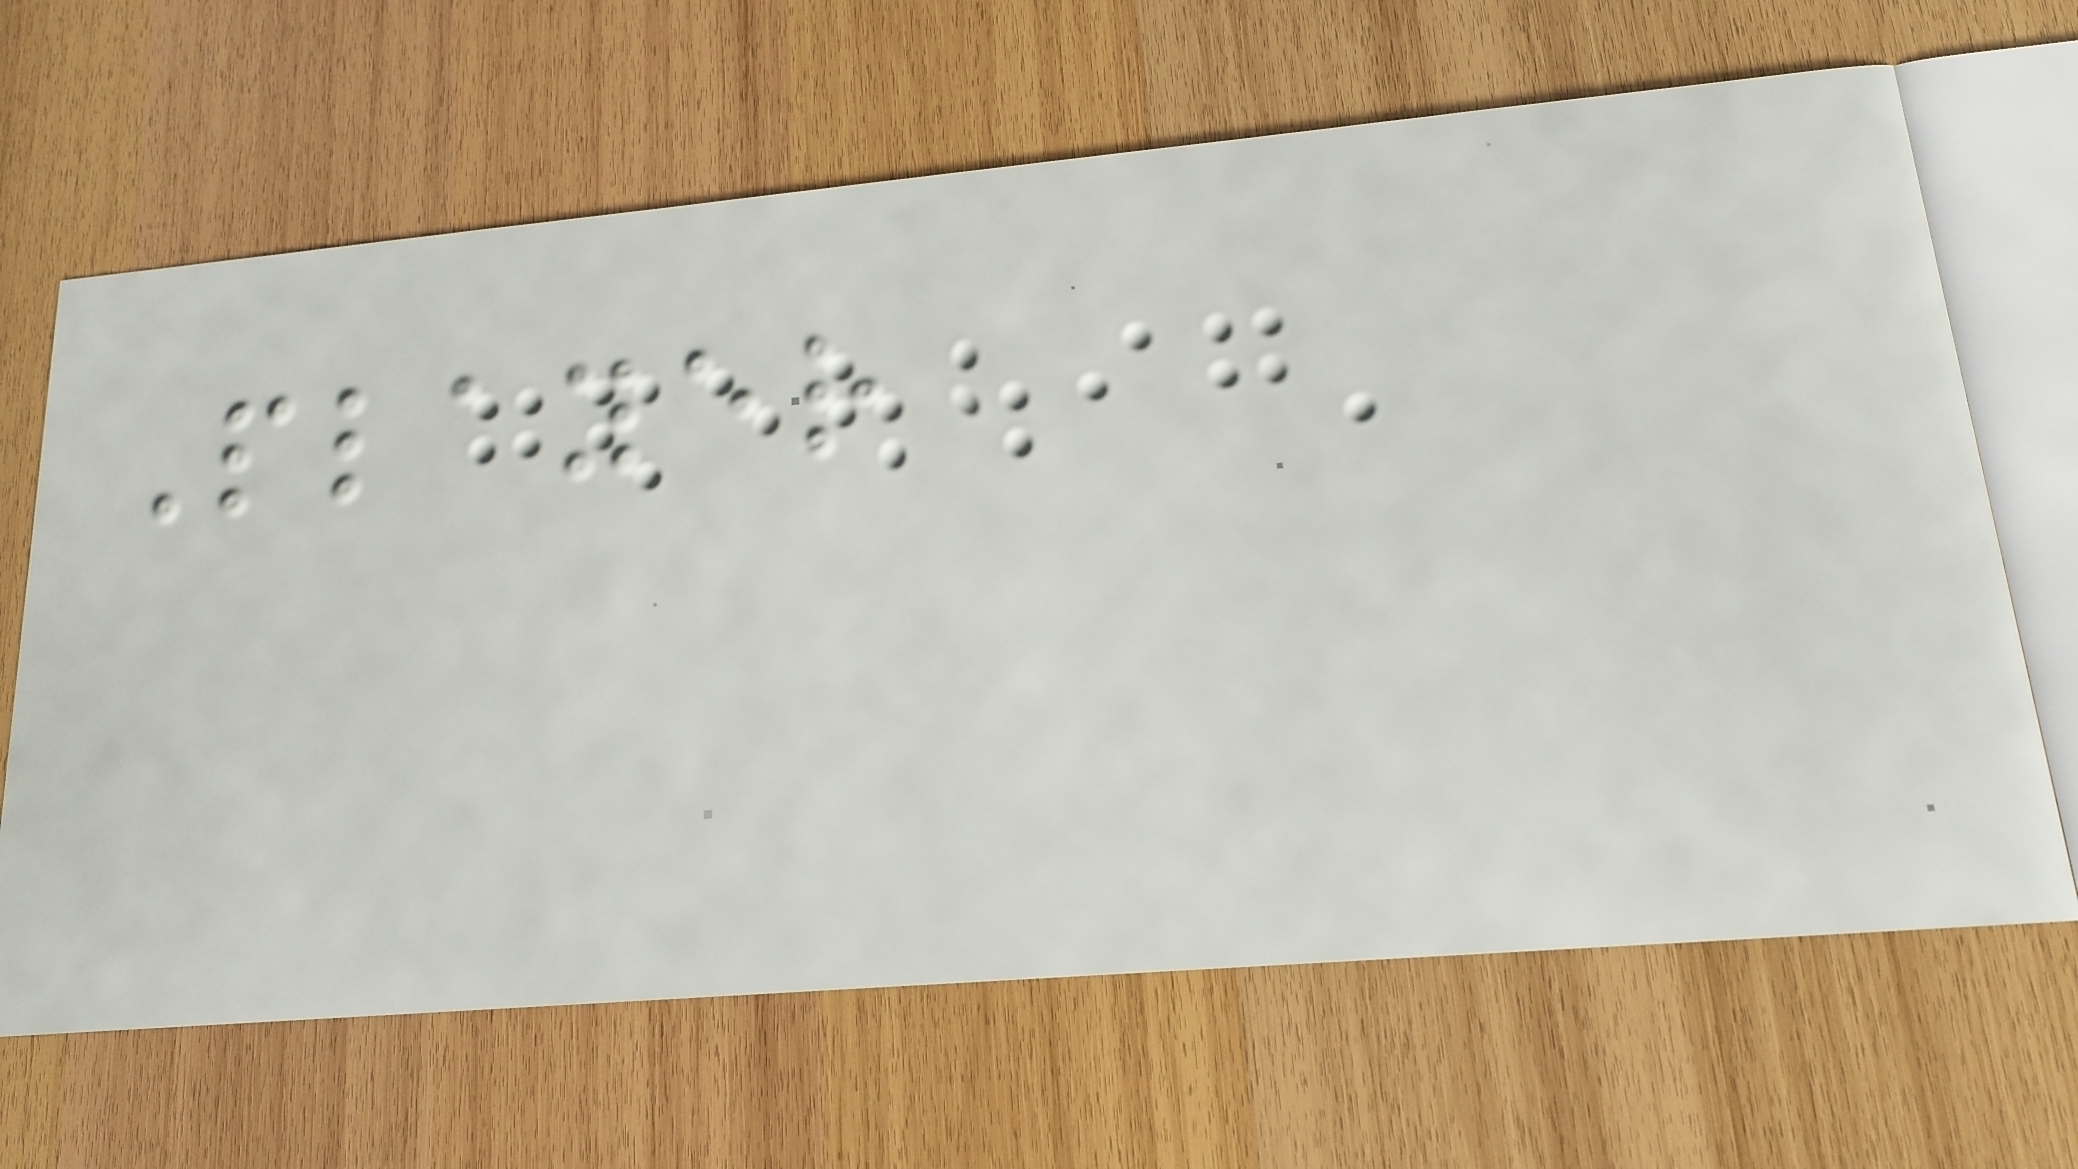Player
